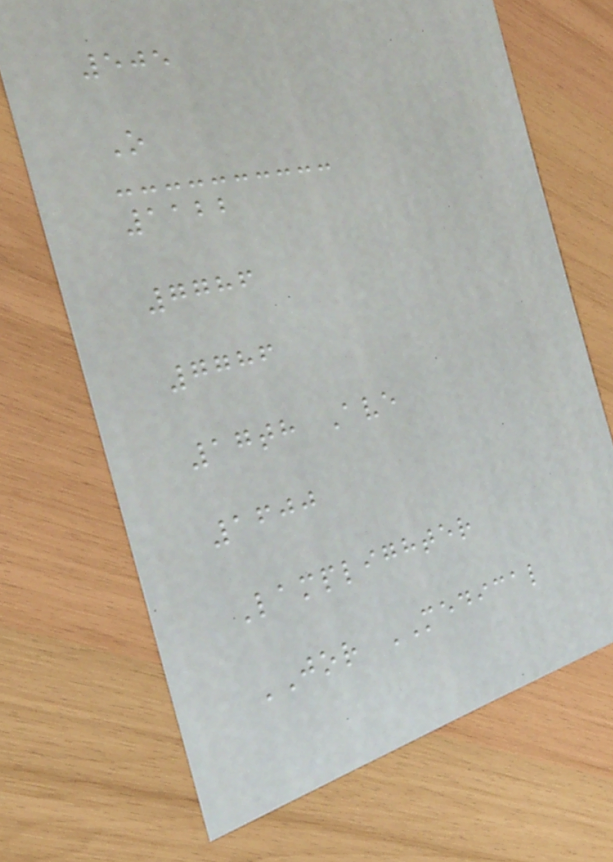505
O
1122
7786
7786
17th Ave
1600
Lamplighter
JOR MEDICAL
